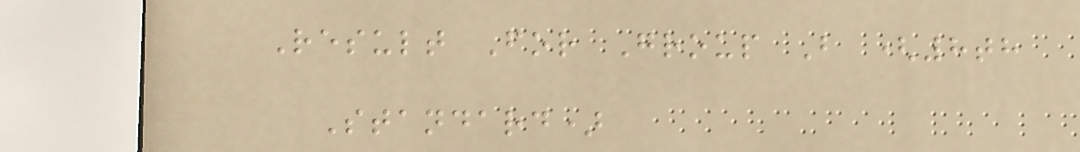Result For Group B (8th
Standard)
